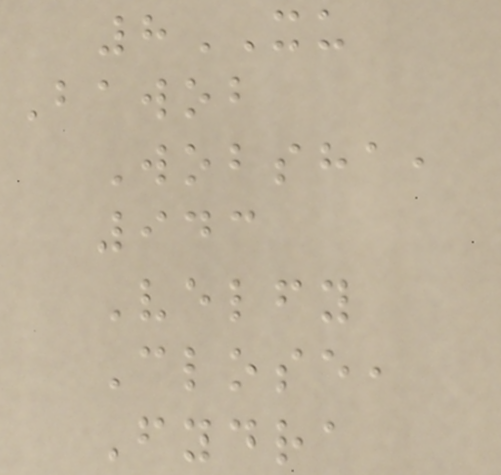8XU
Bawob
Wobsha,
943
Velfy
Close,
Fydra
